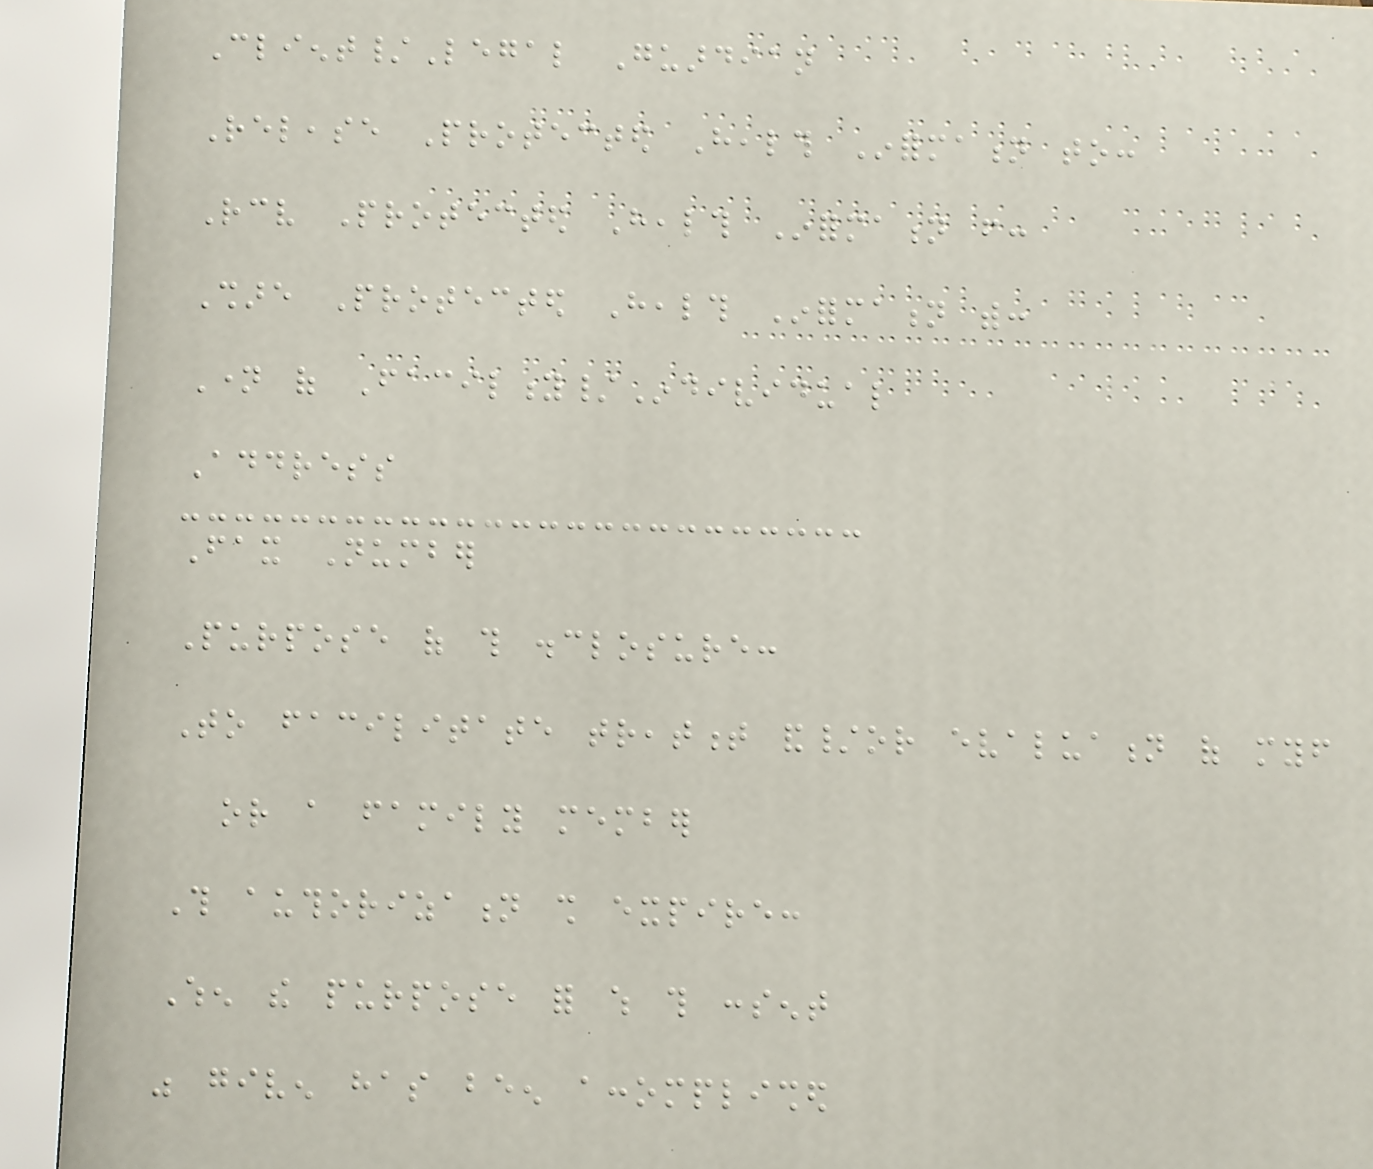Client/Legal Guardian
Release Protected Health Information to:
Receive Protected Health Information from:
Share Protected Health Information with:
Name of Facility/Individual
Address
Fax Number
Purpose of this disclosure:
To facilitate treatment and/or evaluation of myself
or a family member
This authorization shall expire:
When the purpose for which this consent
was given has been accomplished
